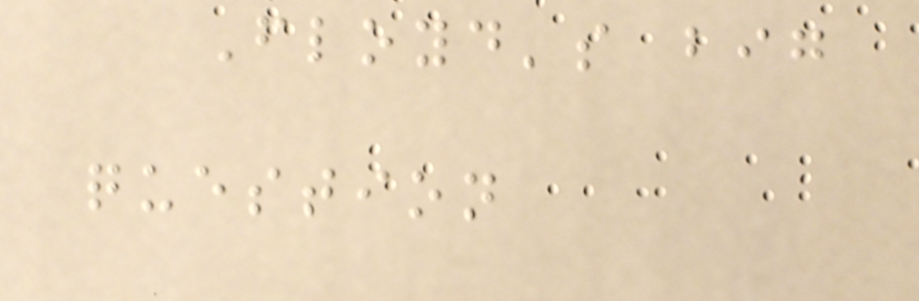Floyd's big
question
